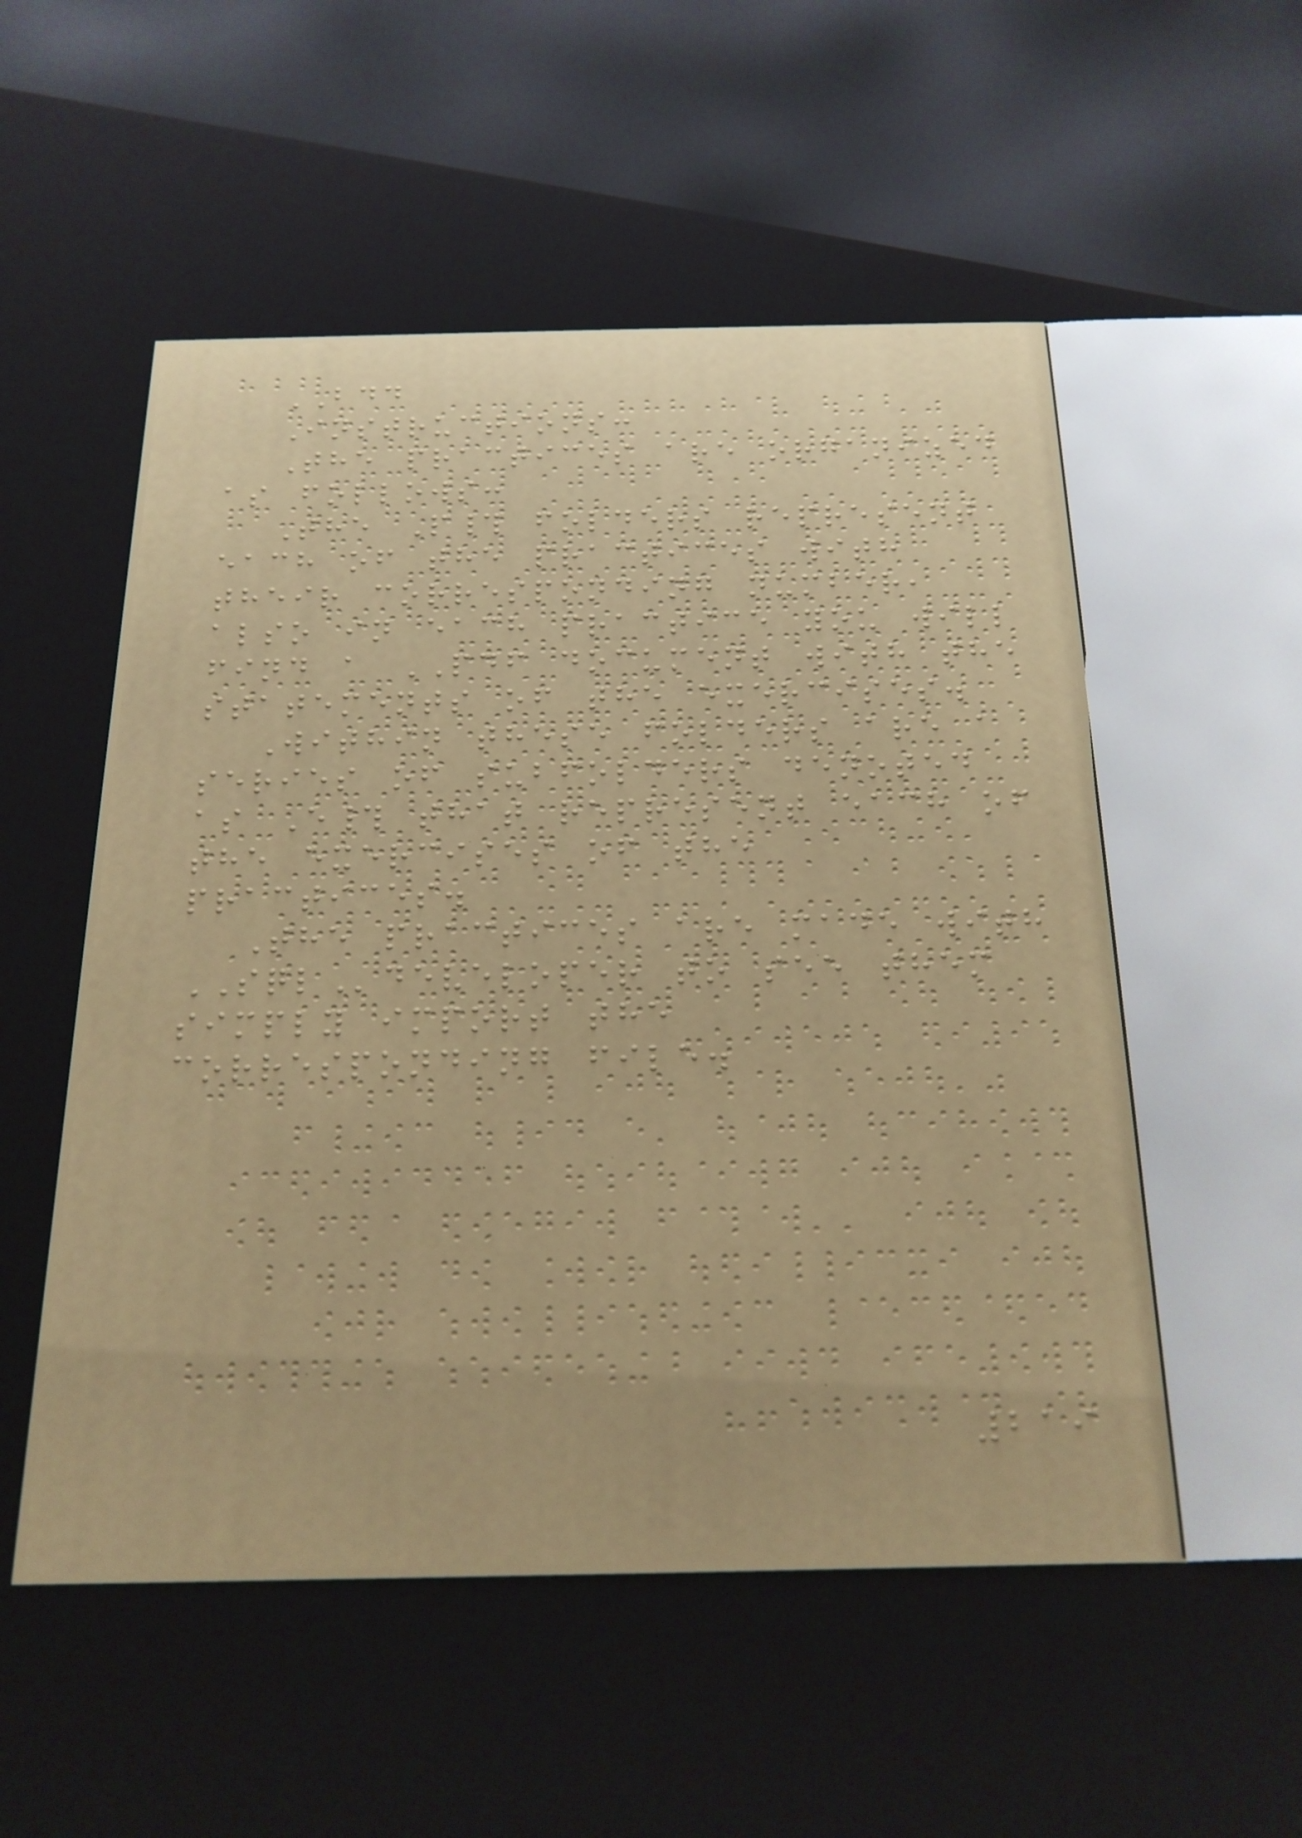BDD
Instructions:
The practices are organized
as follows:
The P# folders represent
each of the practices with
their corresponding number,
also in each practice you will
find a PDF document with the
statements of the exercises.
Within these folders are a
series of subfolders denoted
as E# that represent each of
the exercises of the
practices.
The practices are made with
SQLdeveloper to see them
simply import the
corresponding file.
219
